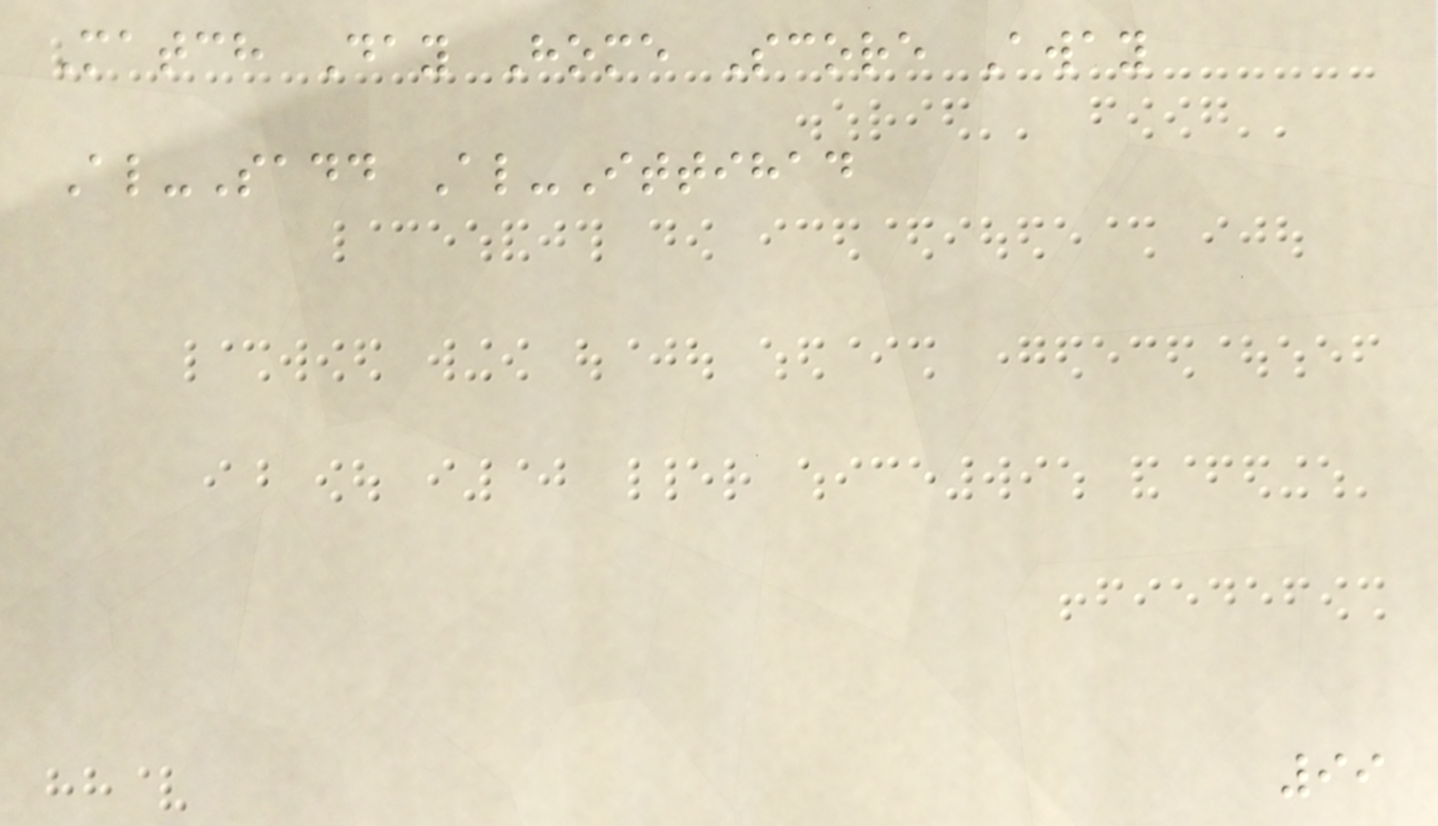Match Day Home Score Away
Al-Sadd Al-Ittihad
99
